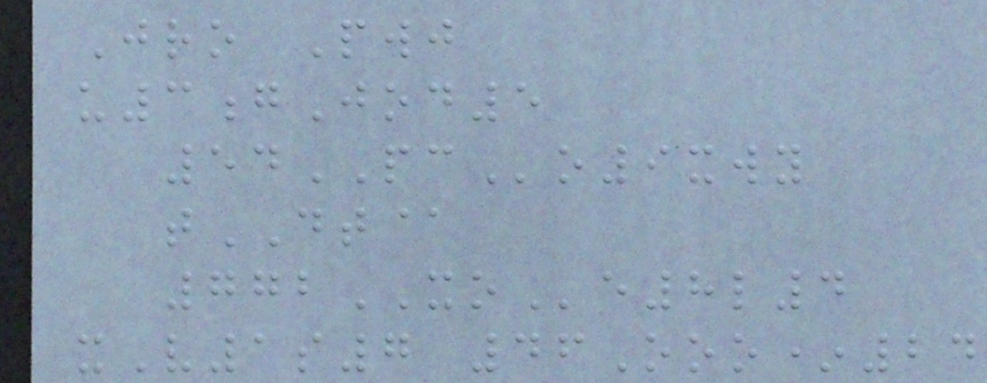Jro Pwj
u3gJod5
54PCo9xwy
tDT@
772XOe8l4
xV1s7 46Ooo*24
